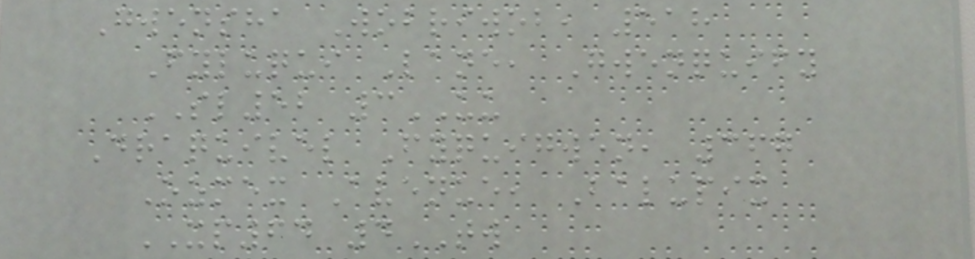Gwensha Wobriwob, 518
Fyluqui Lane, Gwenquify
SL52 3UU
Draquivel Fyquigwen, 367
Ozmex Avenue, Balupix
XP64 4TW
